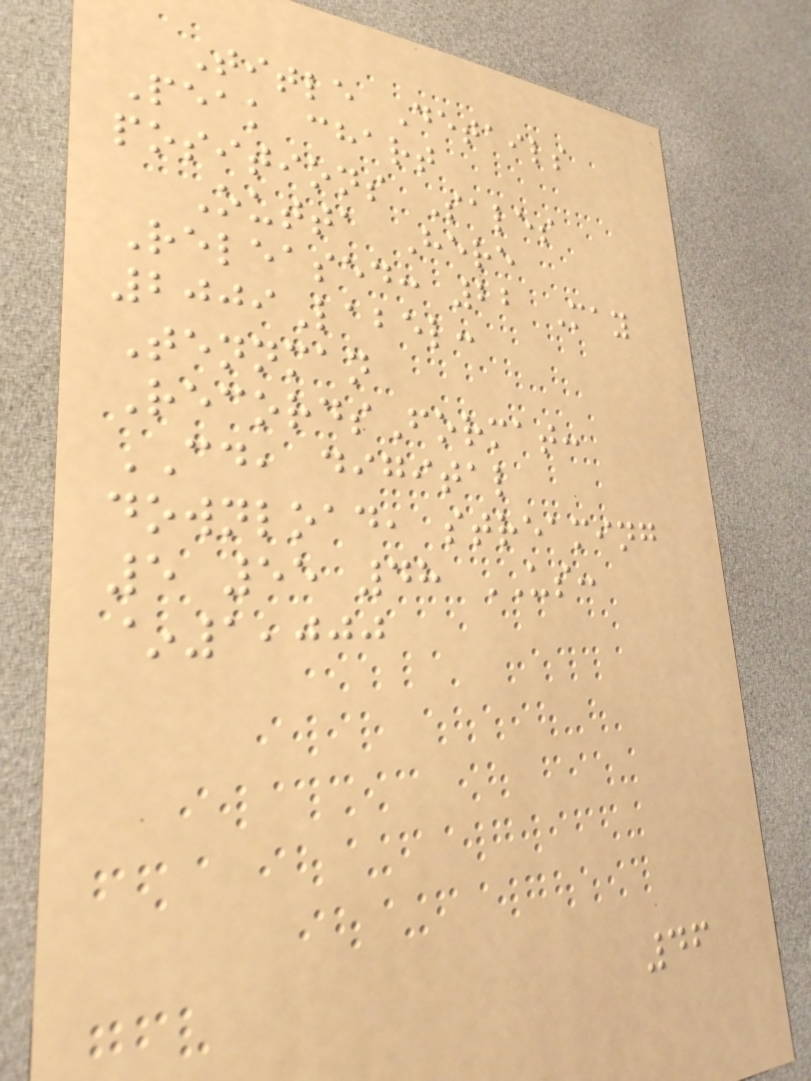Title Details
Peak chart
positions Sales
Outta Here
Released: 22 May
2009Label:
Tennman
RecordsFormat:
CD, digital
download, streaming
5 55 48 US:
~1,000
46
